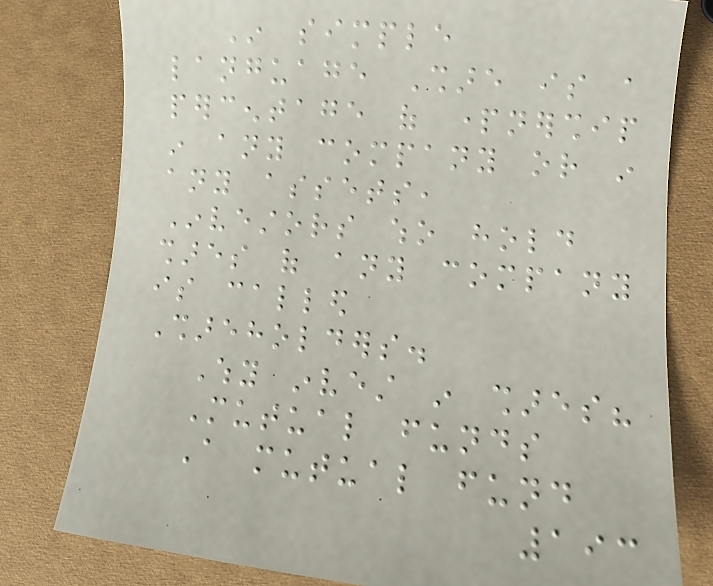In simple
language Share is a
percentage of partnership
in any company or in
any assets,
Investors who hold
shares of any company
is called
Shareholders.
Why invest in shares?
Mutual funds
A mutual fund
193
